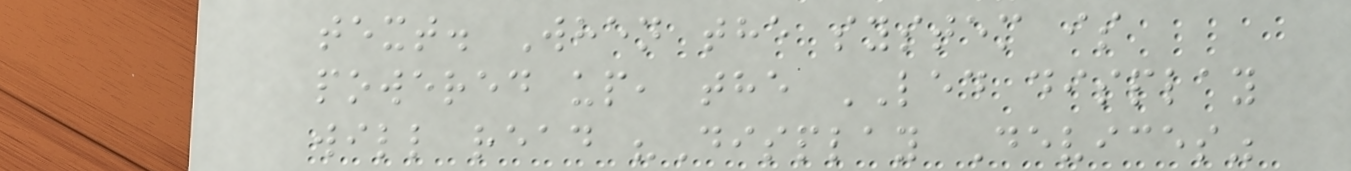text. When the system is
powered up, the LED display
will read "Display Devices"
